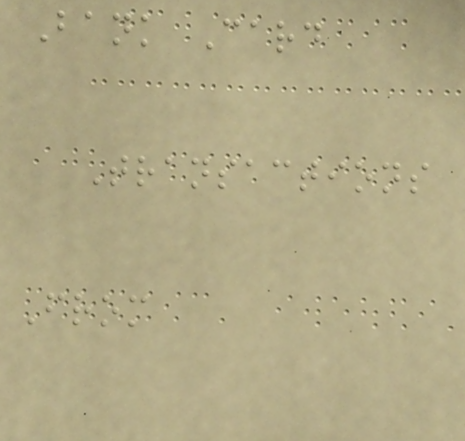Bank Card
Transactions
From
